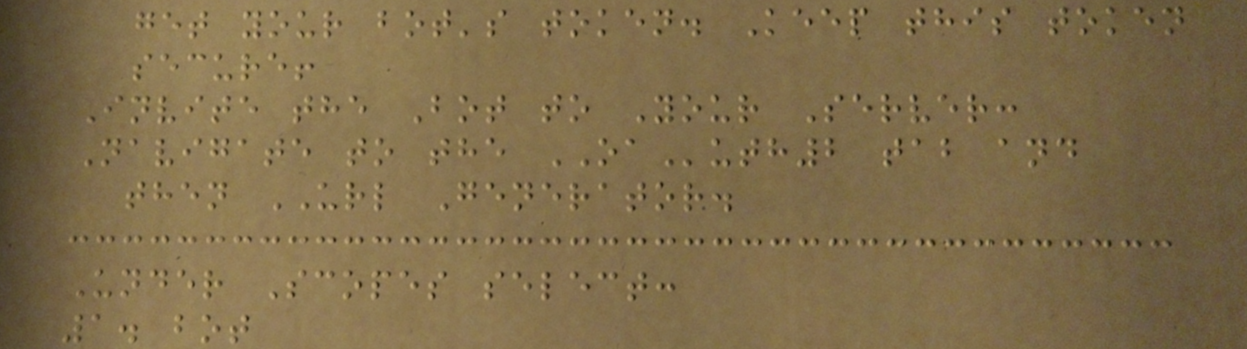get your bot's token. Keep this token
secure!
Invite the Bot to Your Server:
Navigate to the OAuth2 tab and
then URL Generator.
Under Scopes select:
1. bot
